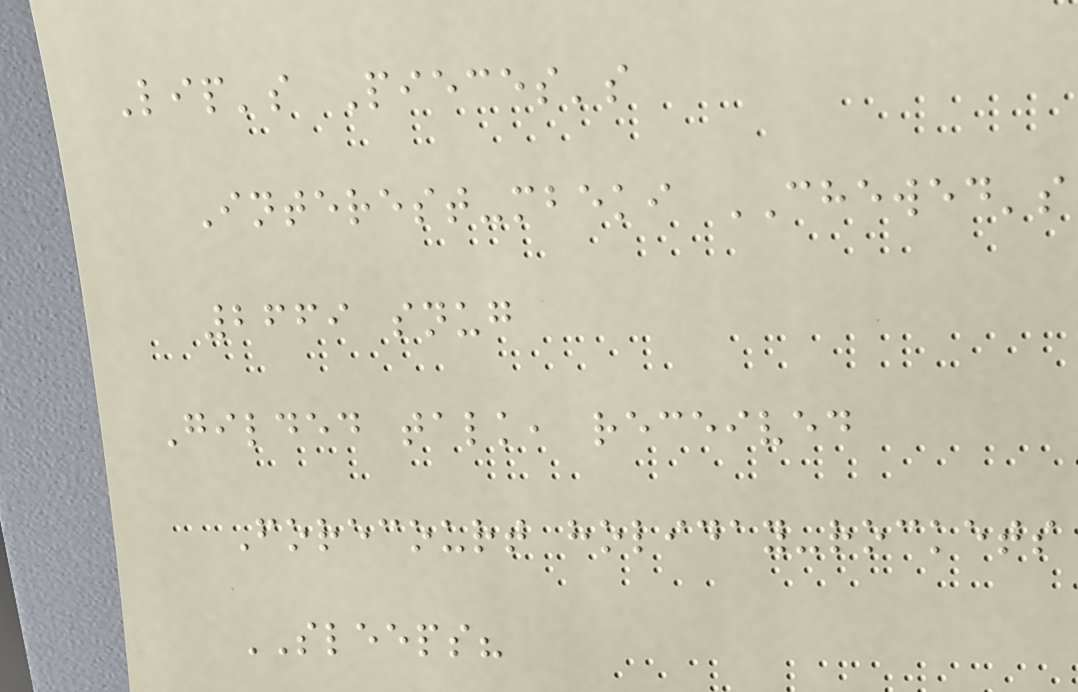Lip's Pieces's
Interest-mbeki CHEWED's
2669 snug
Gilded talk, received
Forecourt holiday-rockets
SLEEPS?
